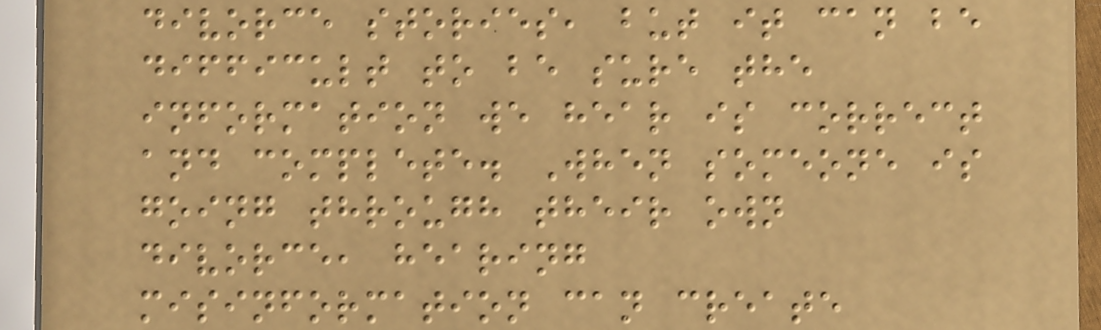divorce stories, but it can be
difficult to be sure the
information we hear is correct
and complete. When someone is
going through their own
divorce, hearing
misinformation can create
